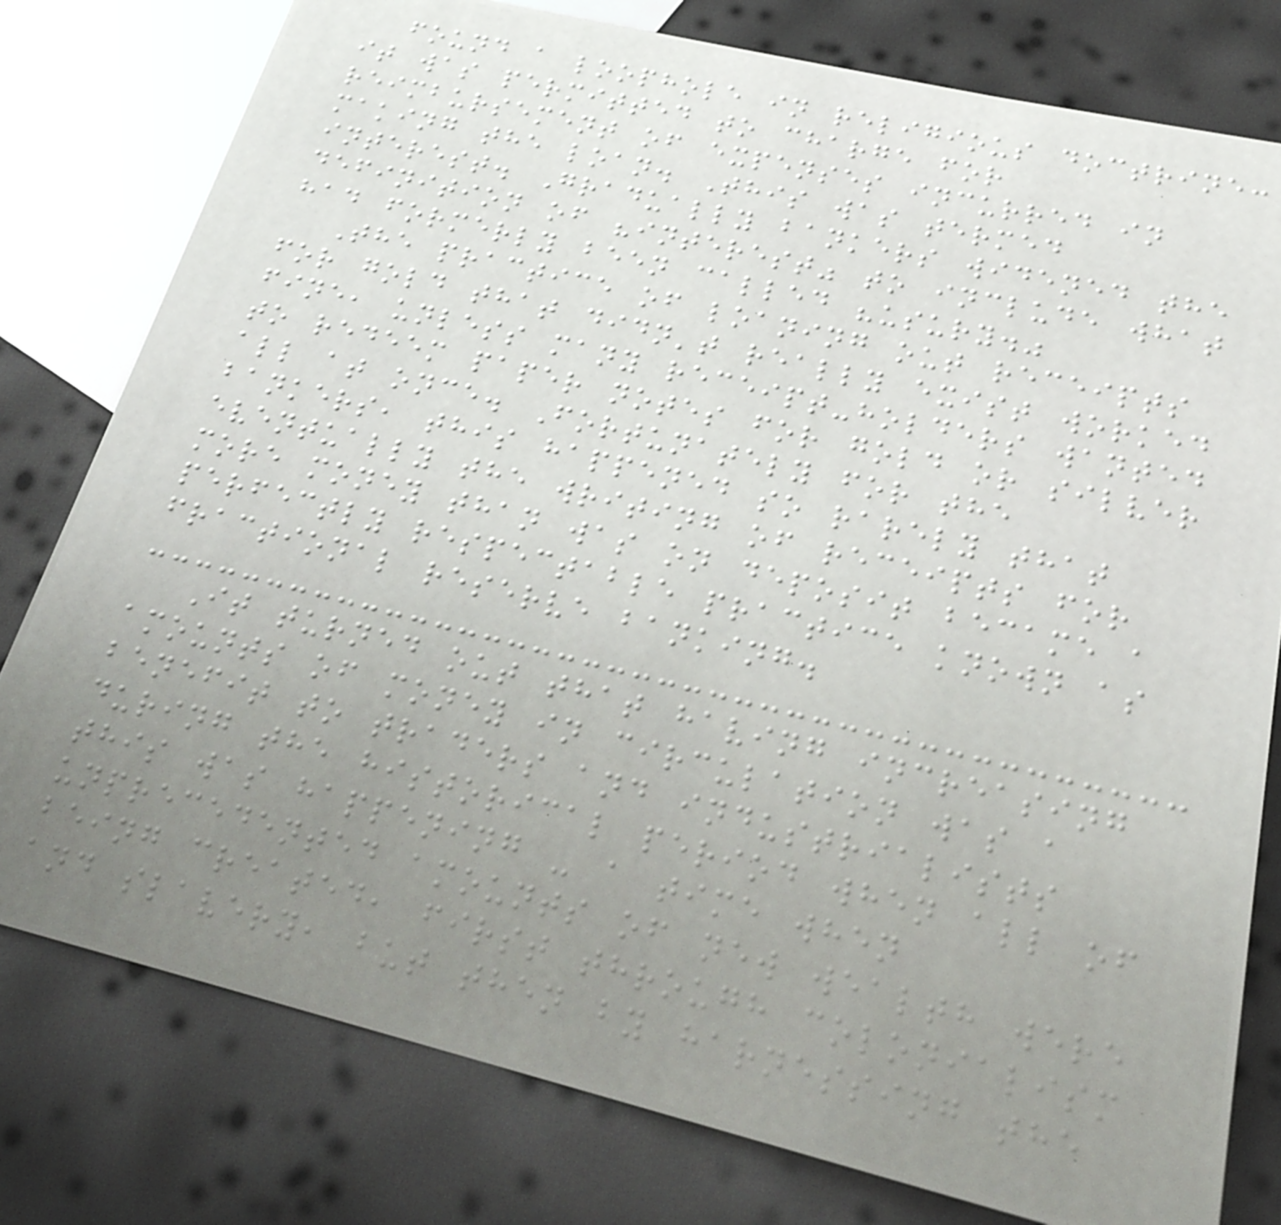found a loophole in religious doctrine:
it was permitted to charge for
reimbursement of expenses incurred in
making the loan. This was termed
interest. Gradually bankers widened the
definition of "interest" to include what
had formerly been called "usury."
The practice of loaning out receipts
for gold that didn't really exist worked
fine, unless many receipt-holders wanted
to redeem paper notes for gold or silver
all at once. Fortunately for the
bankers, this happened so rarely that
eventually the writing of receipts for
more money than was on deposit became a
perfectly respectable practice known as
fractional reserve banking.
It turned out that having increasing
amounts of money in circulation was a
benefit to traders and industrialists
during the historical period when all of
this was happening - a time when
unprecedented amounts of new wealth were
being created, first through colonialism
and slavery, but then by harnessing the
